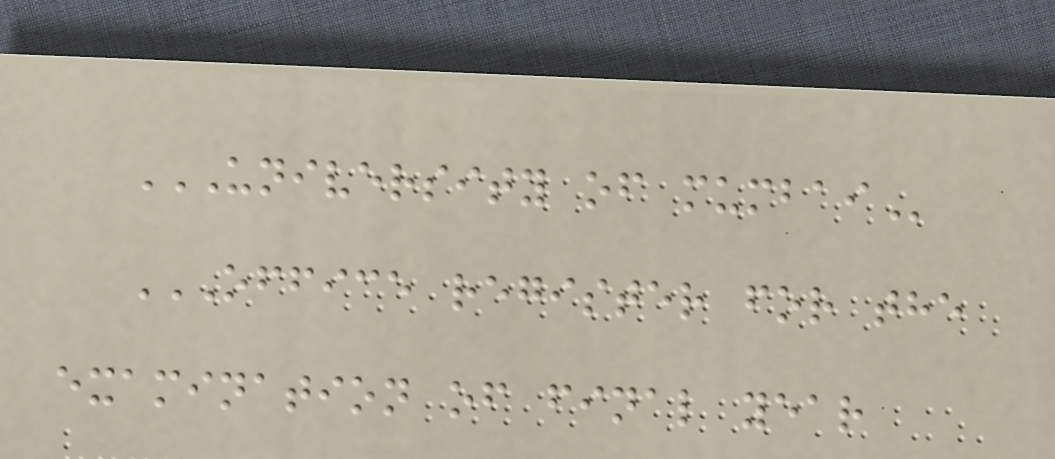UNIVERSITY OF MUMBAI
OFFICE REGISTER FOR THE
EXAMINATION OF FINAL YEAR
